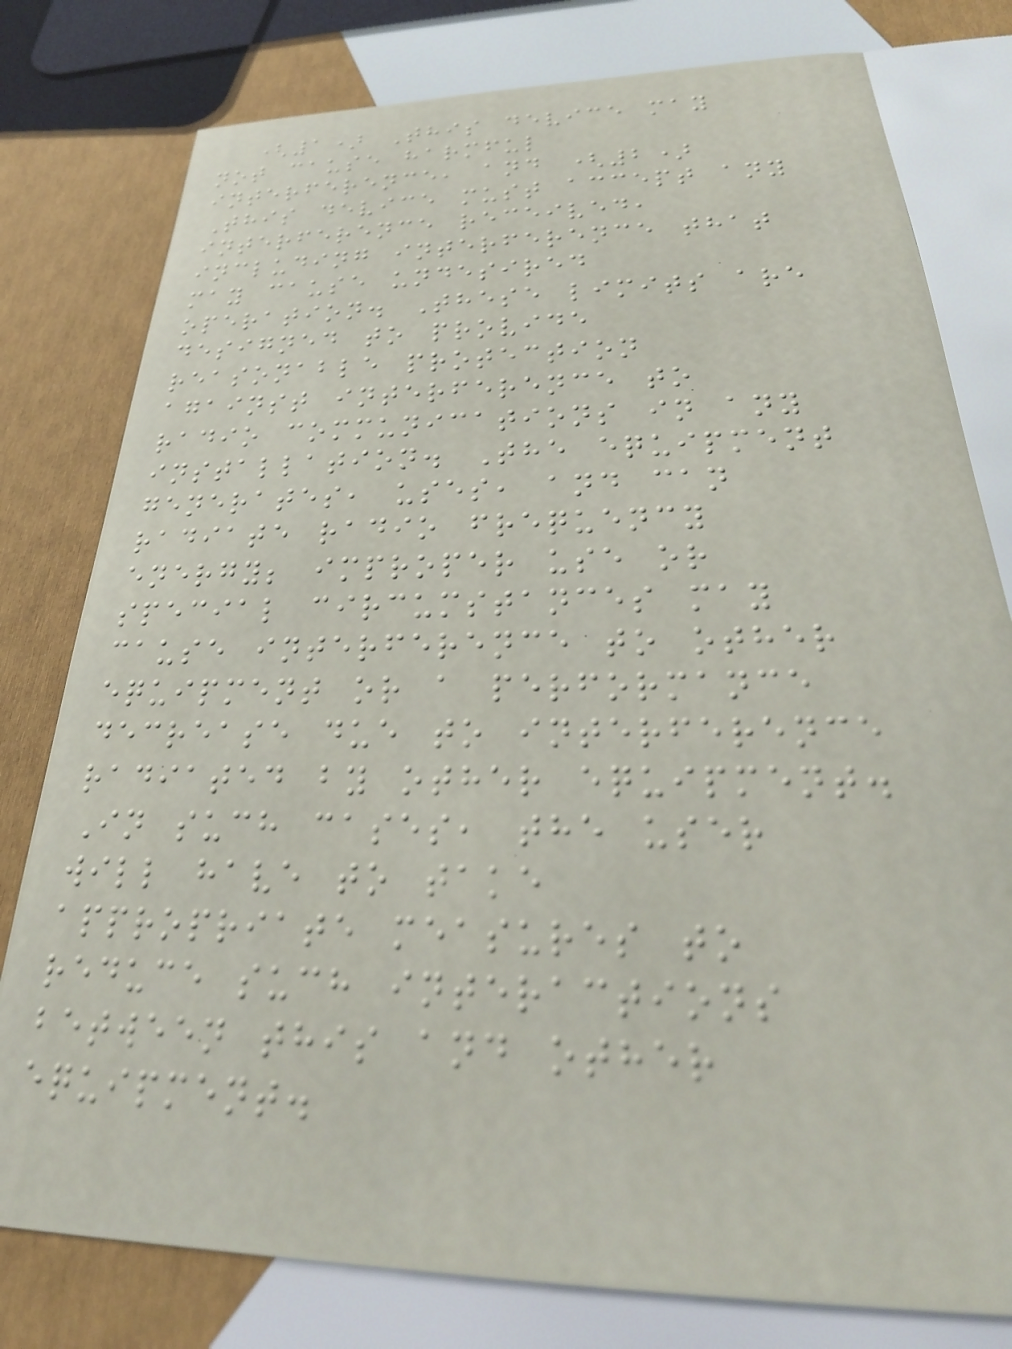(1) This device may
not cause harmful
interference, and (2)
This device must accept any
interference received,
including interference that
may cause undesired
operation. These limits are
designed to provide
reasonable protection
against interference to
radio communications in any
installation. The equipment
generates, uses, and can
radiate radio frequency
energy; improper use or
special circumstances may
cause interference to other
equipment or a performance
decrease due to interference
radiated by other equipment.
In such cases, the user
will have to take
appropriate measures to
reduce such interactions
between this and other
equipment.
